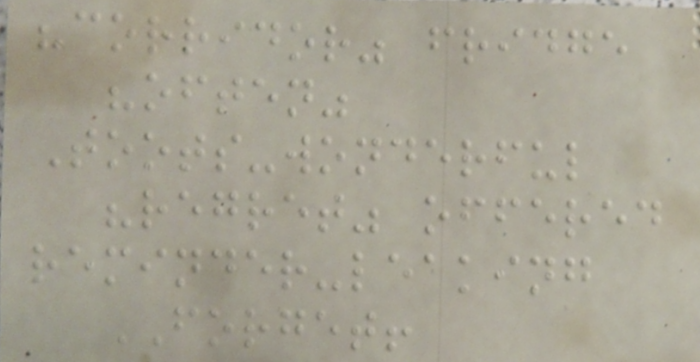"corridor" fridge
"often"
Toots-wonderful
"regret" offered
reminder-leaking
FORGET!
